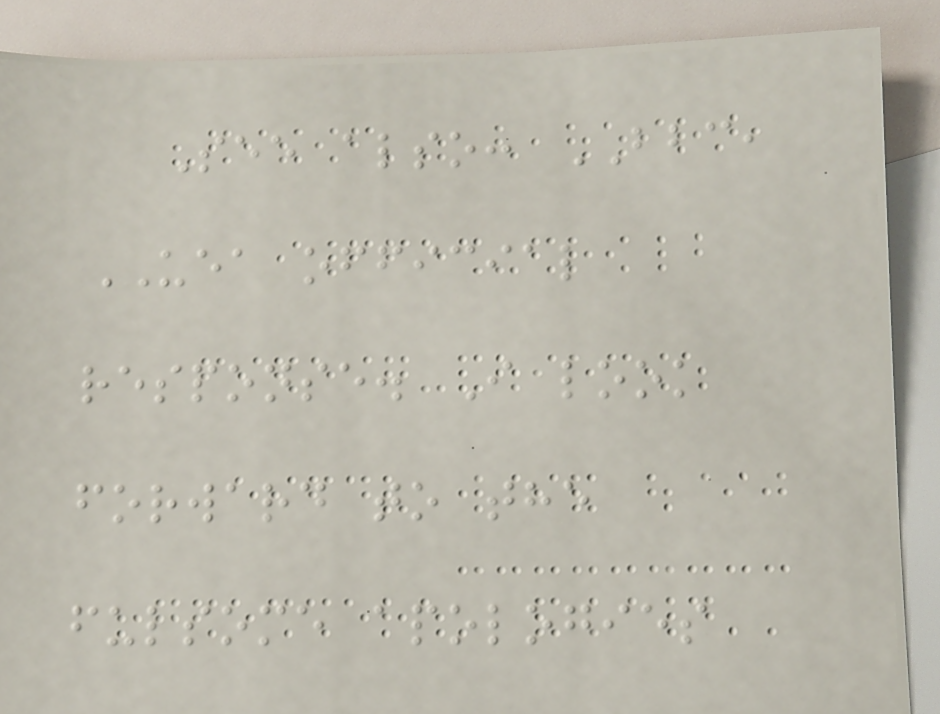See also: BBC,
UEA official
response. I look
forward to the
fulsome apologies
